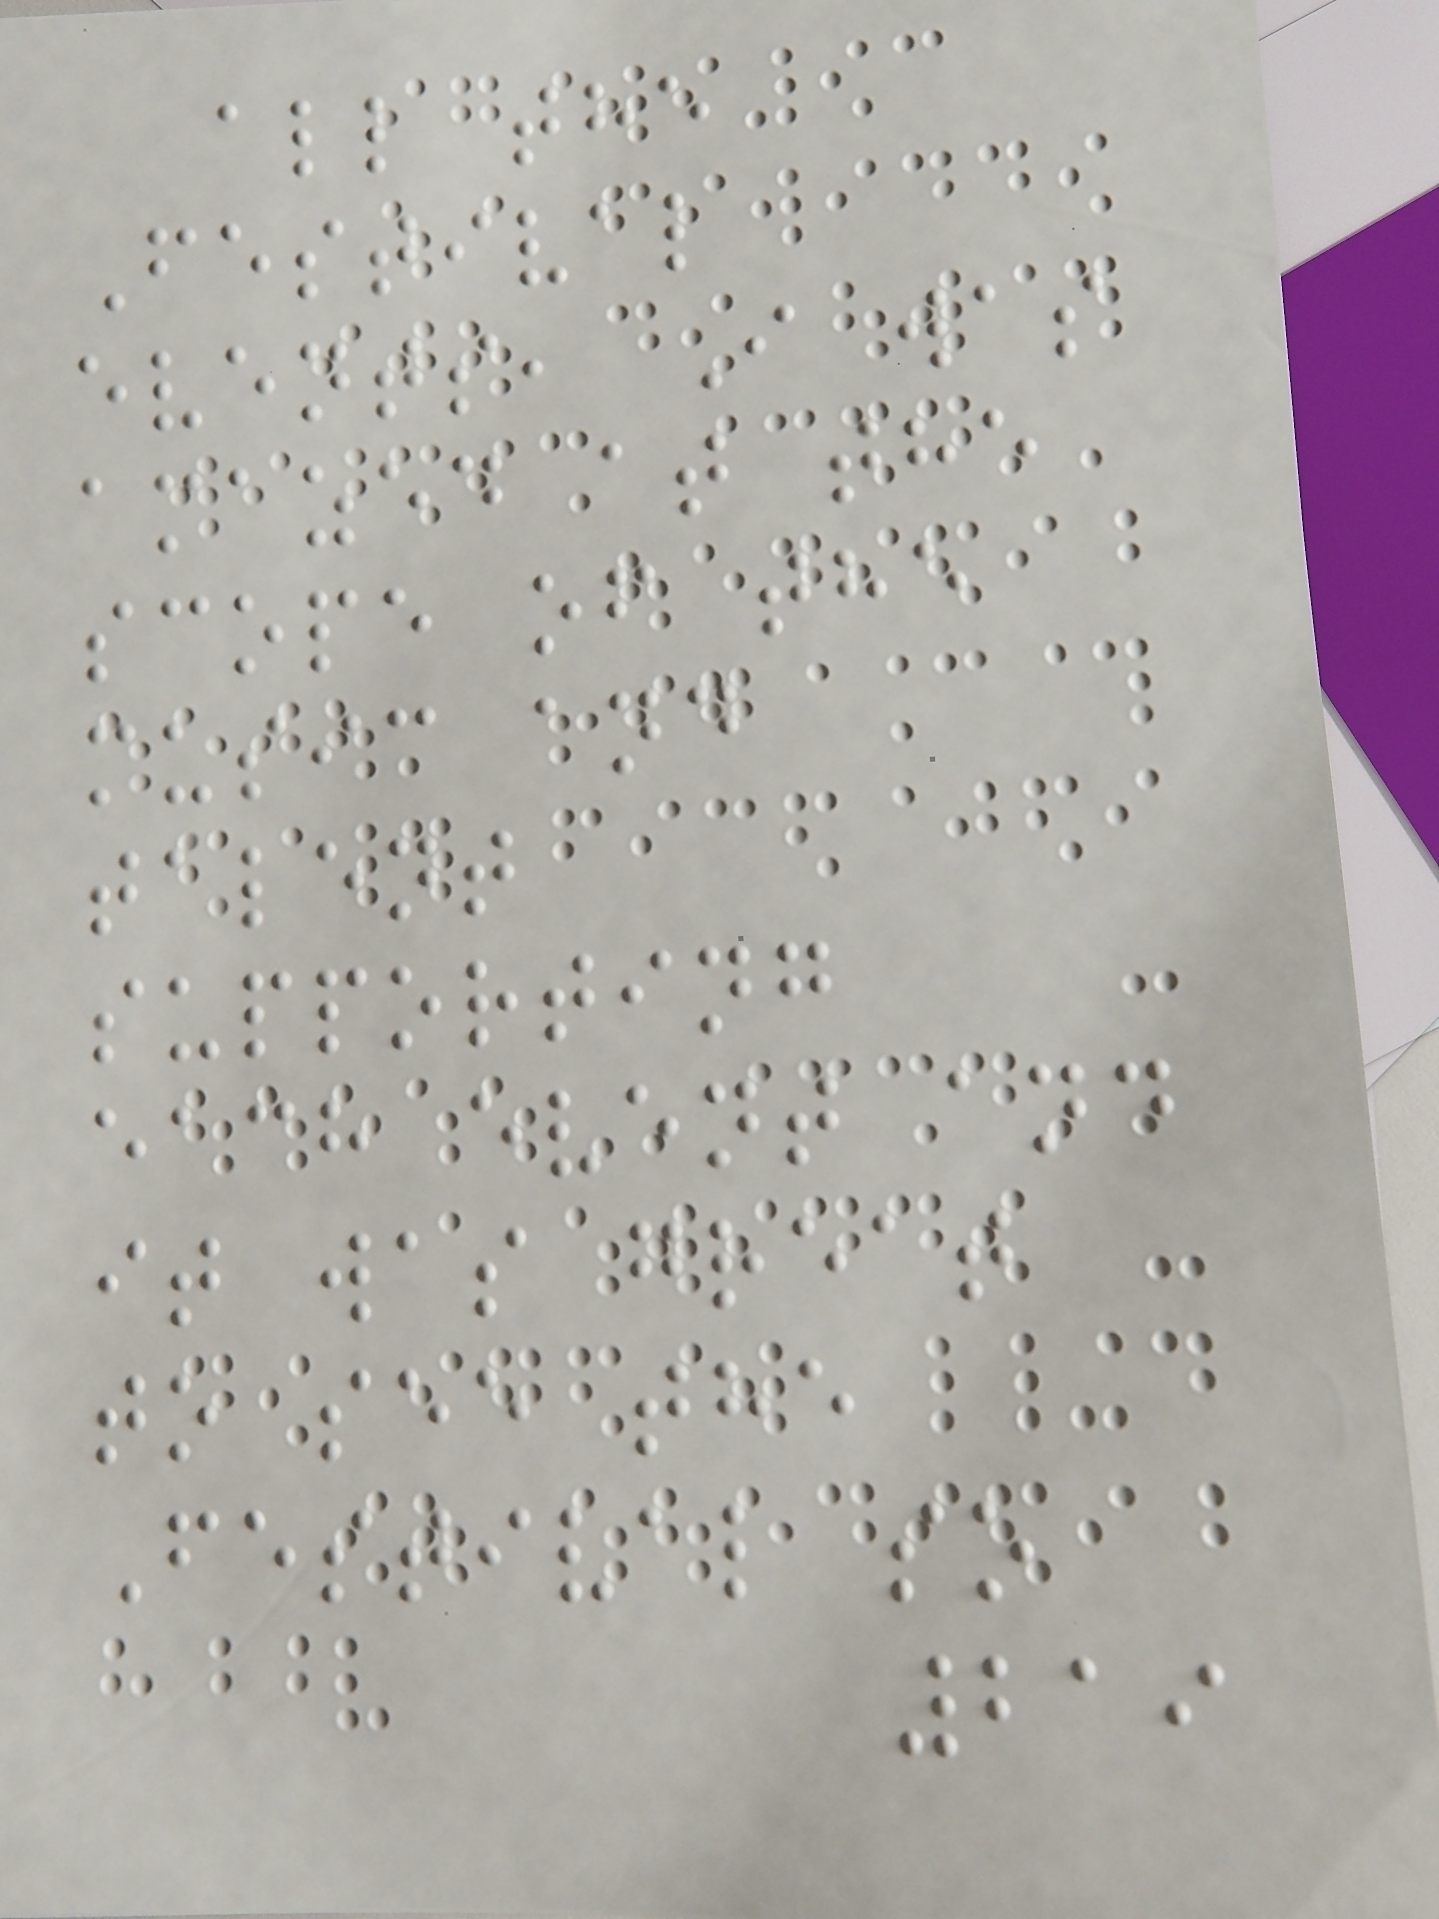all the
Festival
events, I was
amazed at the
scope of the
music and
talent
supporting
each event and
it was great
to see the
Festival so
219
